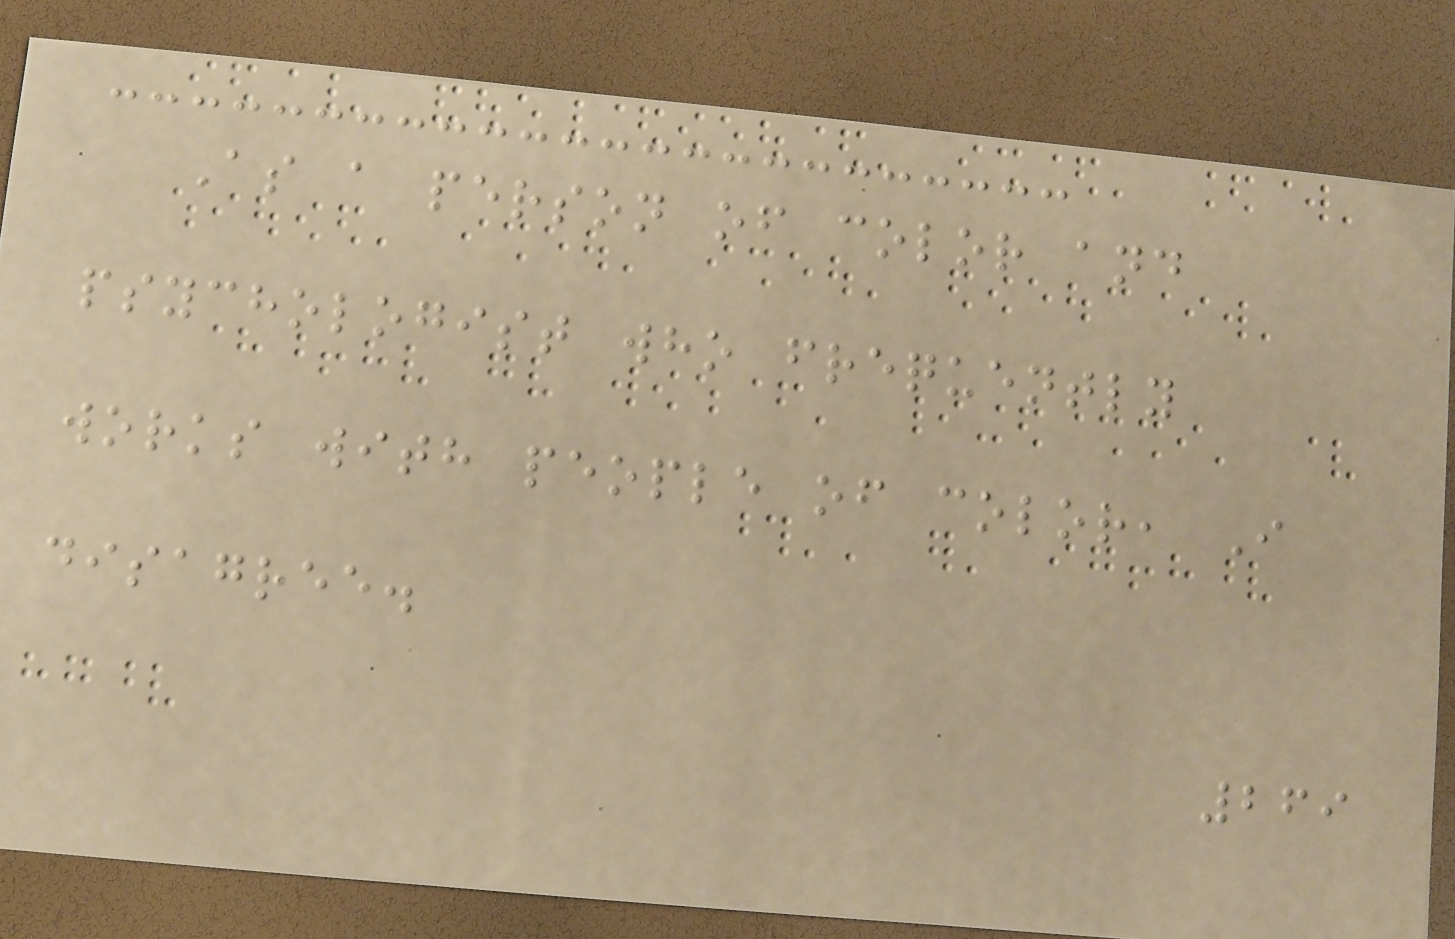As a person of color and
psychologist who frequently
works with people of color, I
disagree.
269
